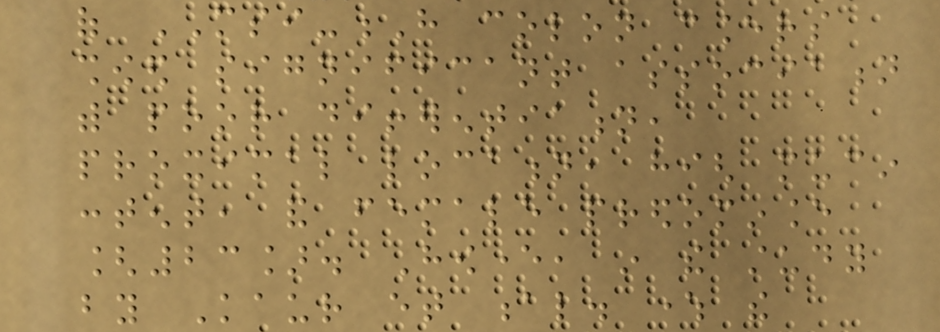of MSI-H colon cancers
showed significant association
with poor differentiation,
proximal location, high mucin
content, and female predominance
[23]. However, in the study
by Kaur et al. where the
